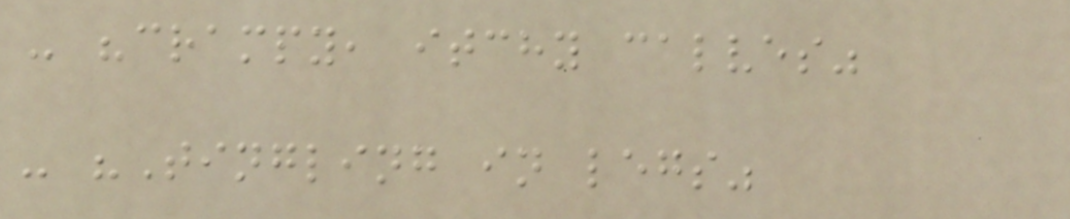- "crampy, itchy calves"
- "Tingling in legs"
